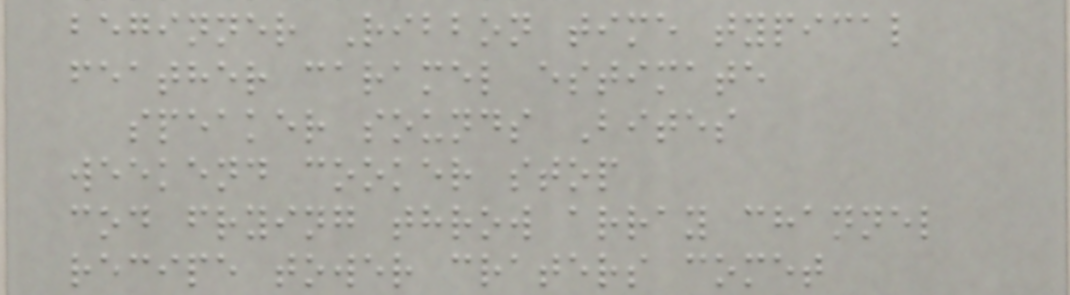beginner Ribbon time typical
feather caramel estimate
speaker sounds Bites
weekend cooker stop
cod frying throw array channel
recipe tower craters comet
